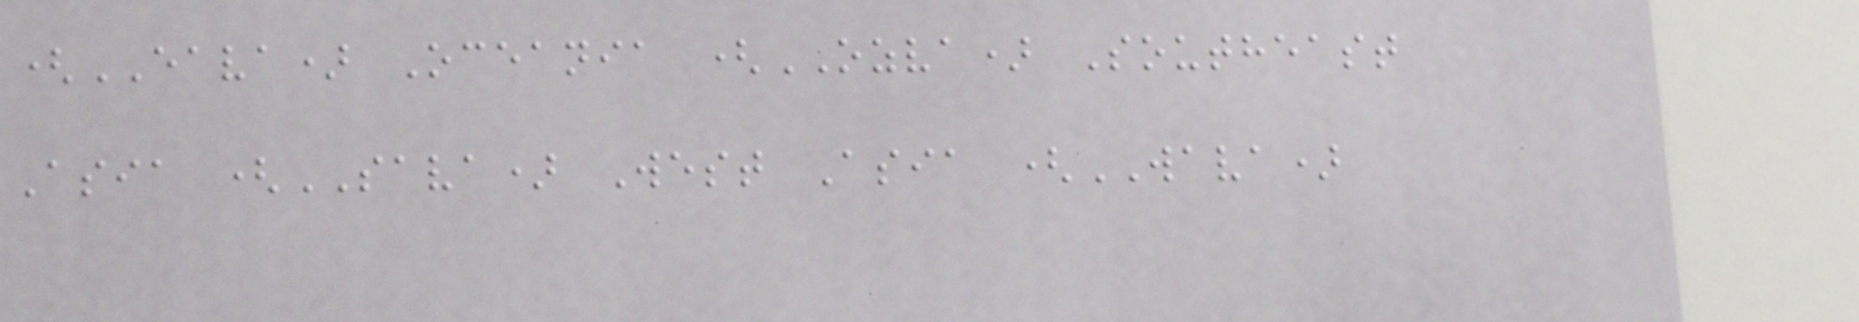(EAVA) Oceania (OZVA) Southeast
Asia (SAVA) West Asia (WAVA)
